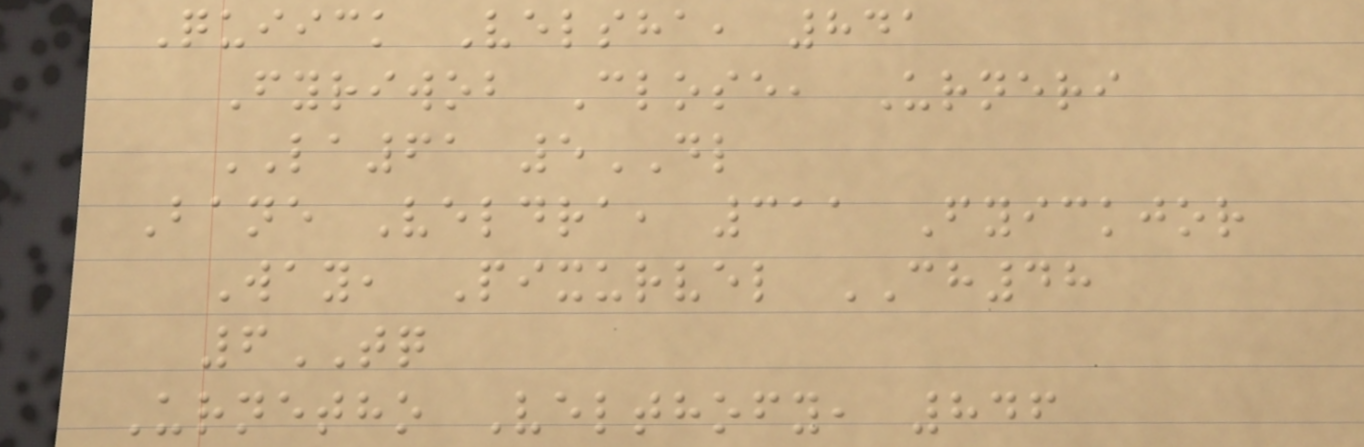Quiick Velsha, 841
Fyriwob Close, Urneri
LA61 5DL
Bane Veldra, 311 Fyickjor
Way, Pixurvel CH48
6TQ
Urnetho Velthofy, 846
